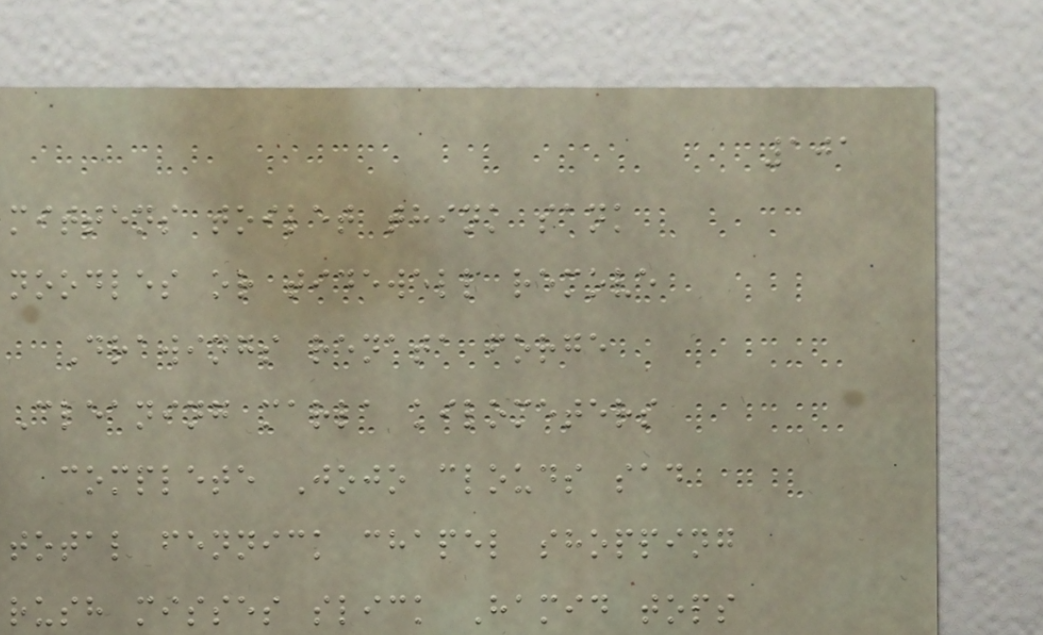101
mittens toilet think sank
noodles or tidewell remove
Drawings renata forge
Cleaning marla kilometers
complete Jojo clouds sad
total fennick chapel shopping
rush misses slick Hamid tops
